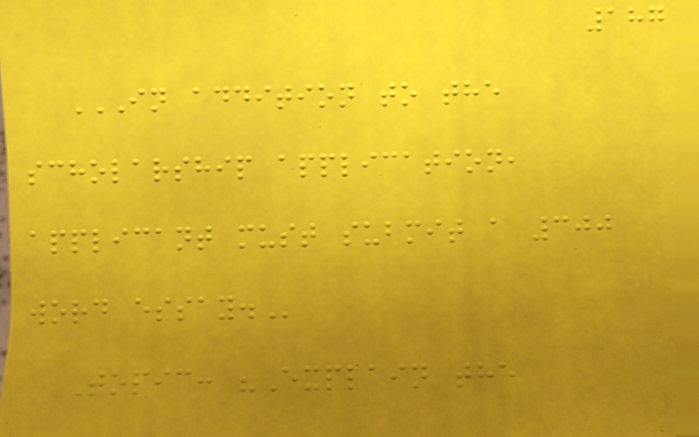187
IN ADDITION TO THE
SCHOLARSHIP APPLICATION,
APPLICANT MUST SUBMIT A 300
WORD ESSAY.
Topic: "Explain the
